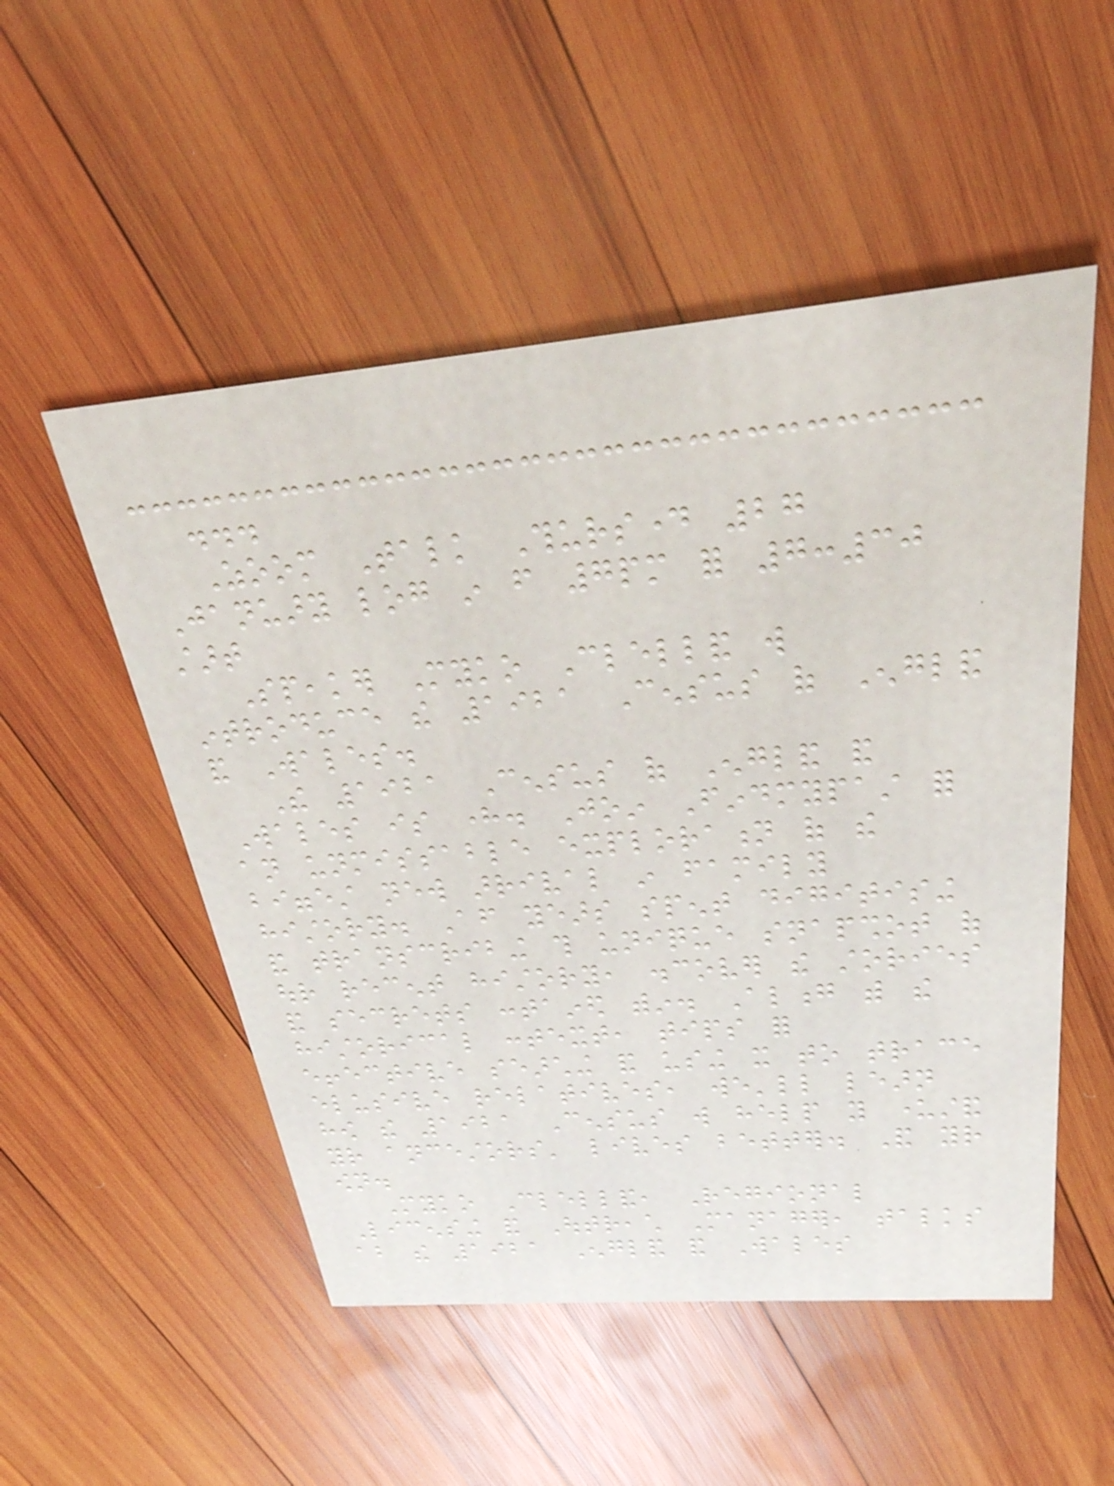...
Zoom Talk Thursday 27
January log in from 7pm for 7:30
start
Speaker Myko Clelland will
introduce the 1921 Census of England
and Wales.
The 1921 Census of England and
Wales is here. Join Findmypast for
an unmissable exploration of the
biggest new arrival in family
history. After years spent digitising
and transcribing this unique snapshot of
our recent history, discover the stories
and secrets contained within. Along with the
historical context, tips for
effective searching and using it to trace
elusive relatives, we'll learn
how the 1921 Census will help you understand
your ancestors' lives better. And your
own.
Myko Clelland, Regional
Licensing and Outreach Manager, talks
about the 1921 England and Wales
